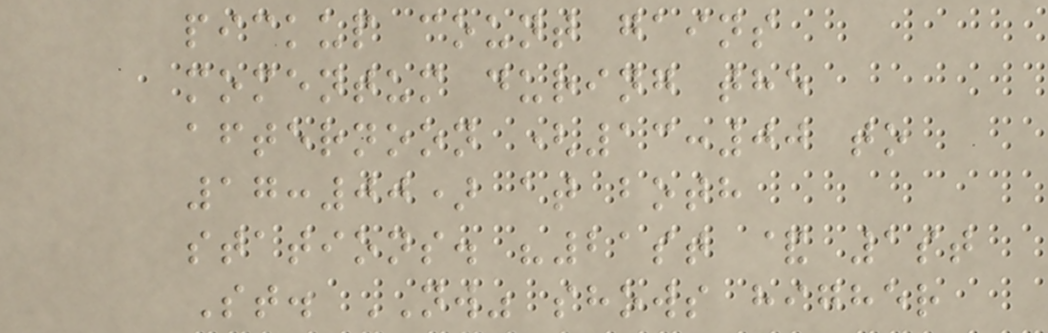pickup count gains
momentum during the
afternoon (13:00 to
17:00) at both
stations. "21st & 1st
St. NW" shows higher
